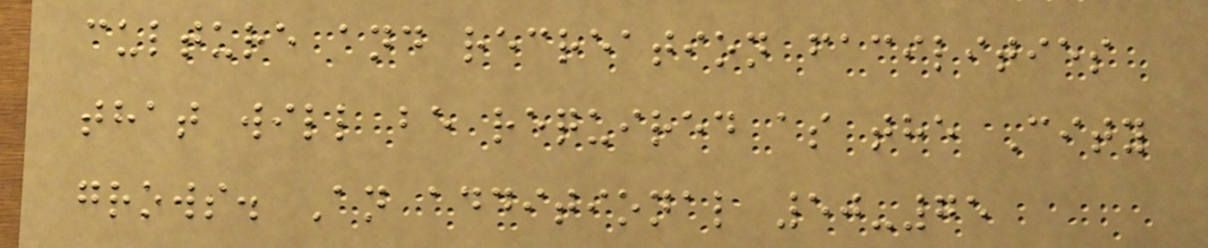culture and recreation facilities
that will be required as the City
grows. An additional 50-75
